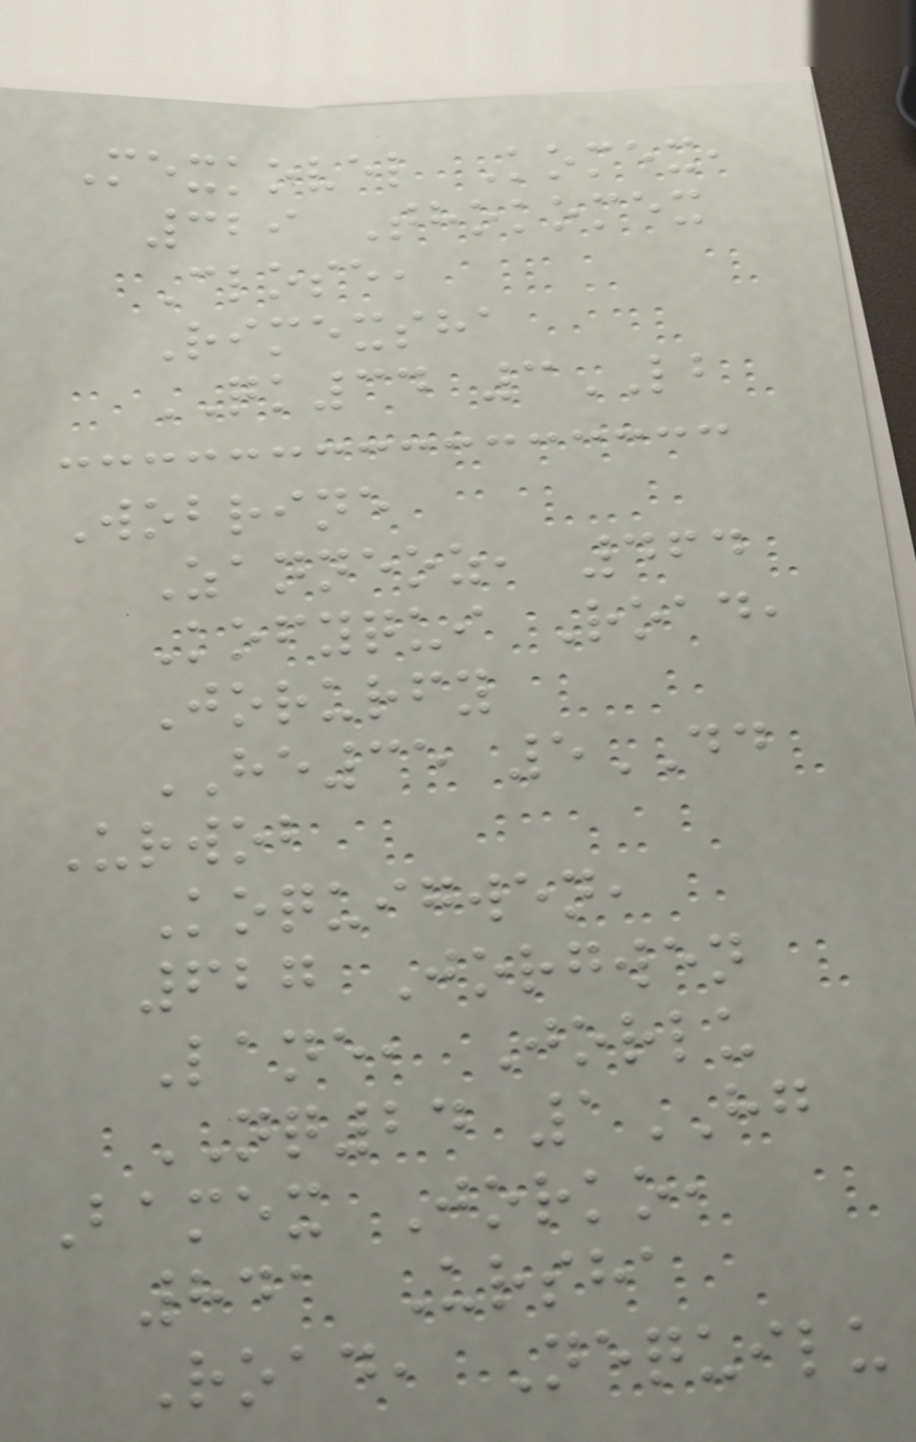Mexkovel Komex,
329 Thokomex
Close,
Rimexsha
QK34 3LB
Wobrine
Zanneoz, 464
Kofyqui Road,
Jorurfy
HE35 5DD
Urwob
Koquigwen,
627 Jorgwen
Lane, Jorlu
NQ24 1HG
Bamex Jorko,
841 Ursha
Road, Nequilu
